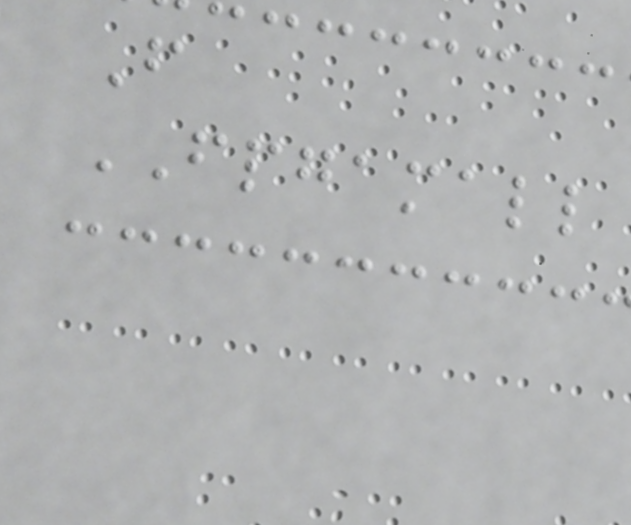F
FPGAMALL
